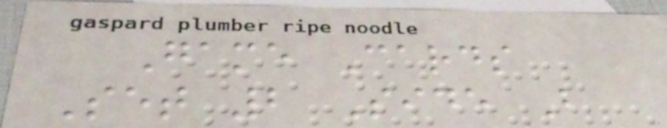Game Cards
Set 2 Side B
